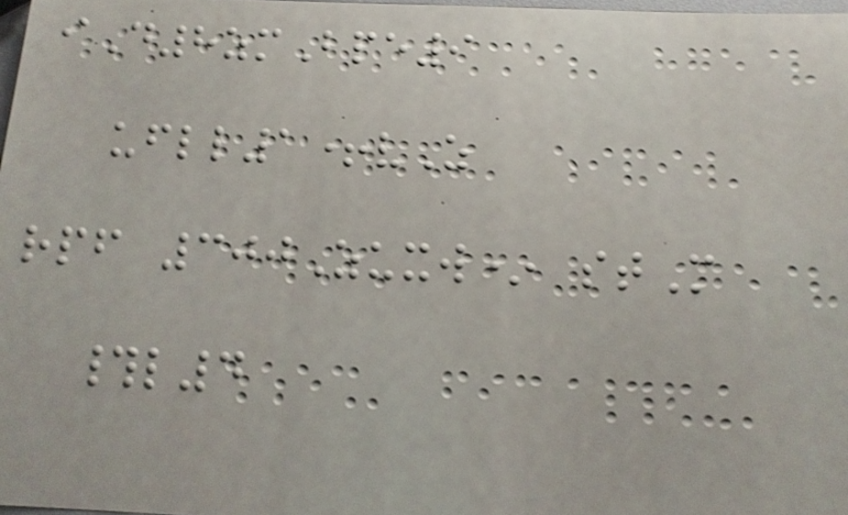iD8zmBpe9
ufll1+vZ
rpf 300Zuxw* stM
#l4
